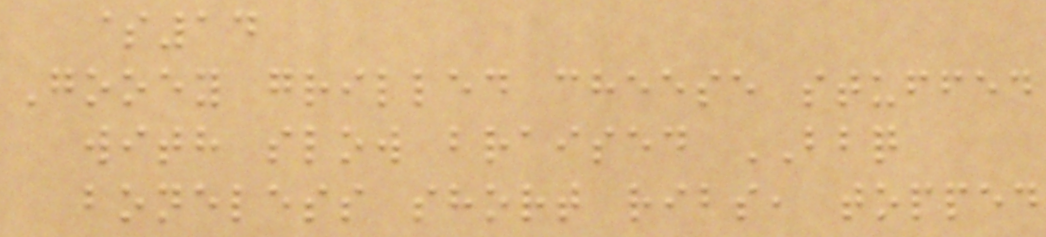$14
Gooey grilled cheese stuffed
with slow braised BBQ
boneless short ribs, topped
